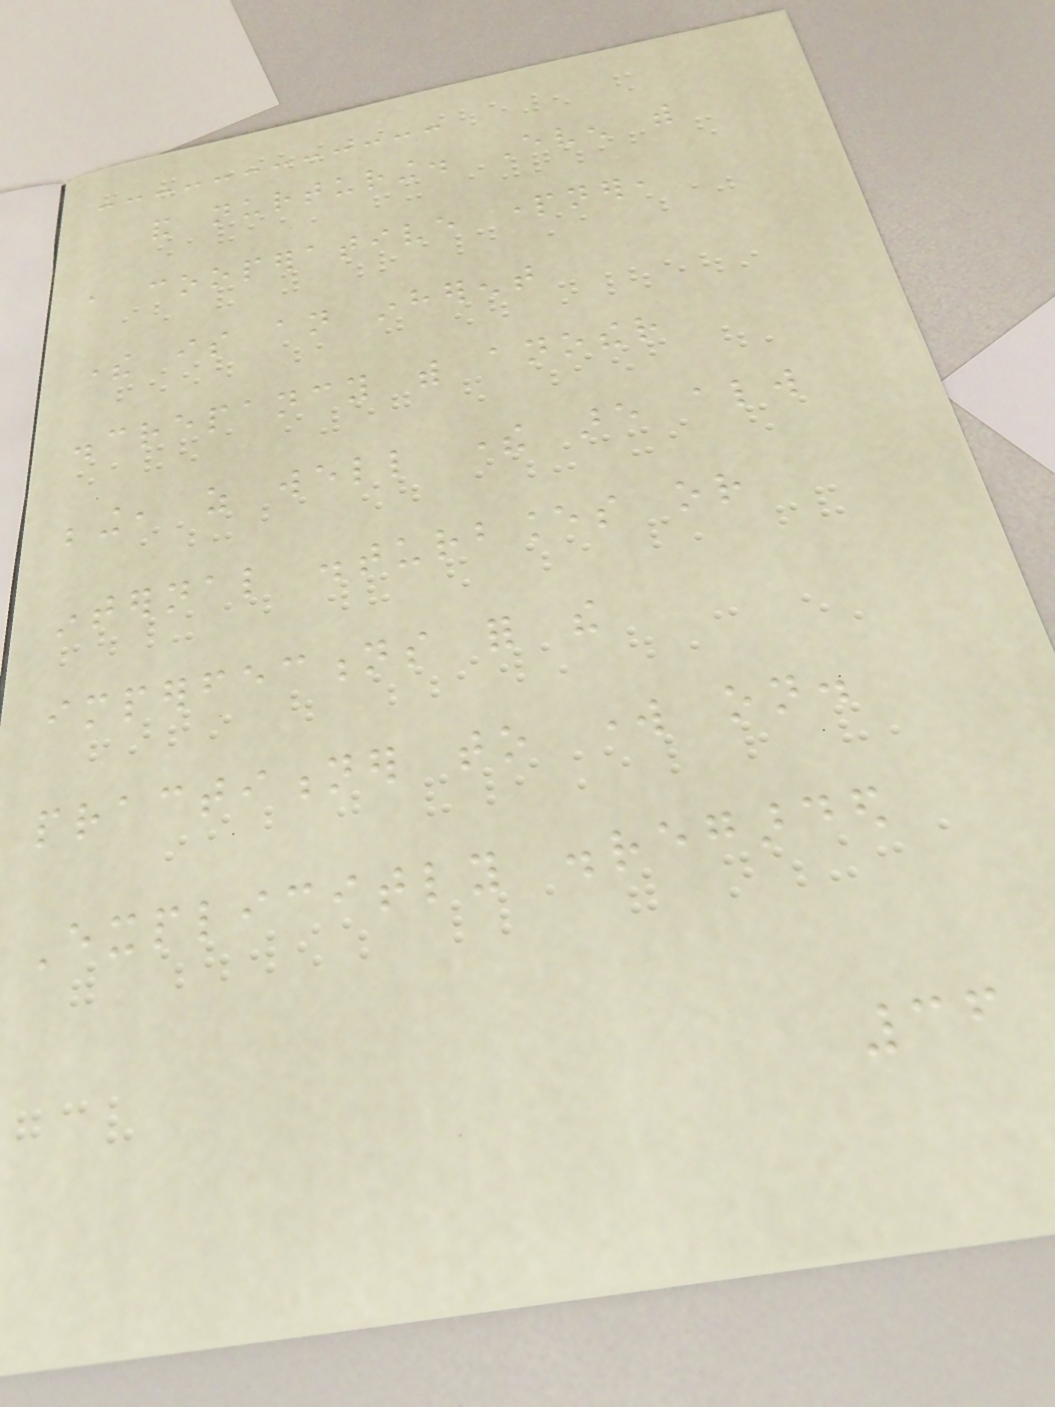and nurturing. Even with
a cooperative partner,
there is an inherent
discrepancy with another
being, as well there are always
internal disturbances or
imperfections for the
practitioner to work on.
Explicitly disregarded
36
